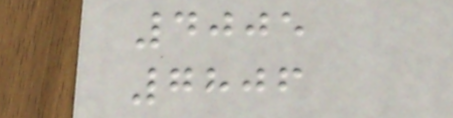4005
7806
